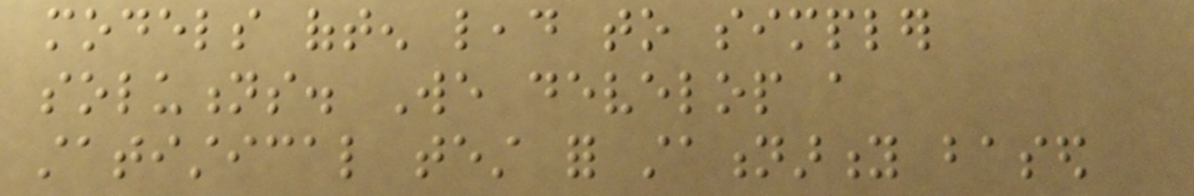models often lead to simpler
solutions. We develop a
statistical test for stationarity based
